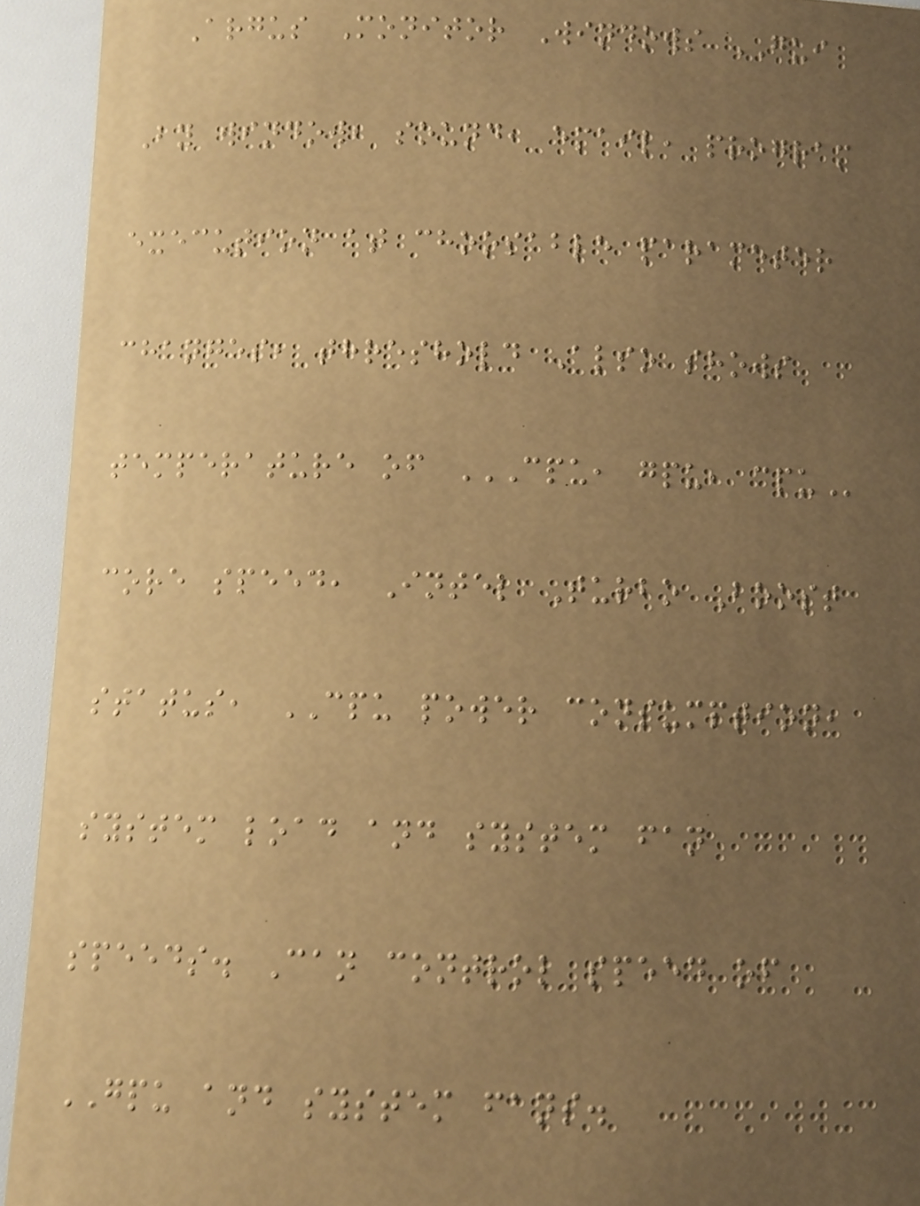Argus Monitor Windows GUI
By window, sound, email, program
execution at choosable parameter
changes, threshold Also shows
temperature of CPU, GPU, CPU
core speed, Intel Turbo Boost
status, CPU power consumption,
system load and system fan
speeds. Can control speed of
GPU and system fans.
